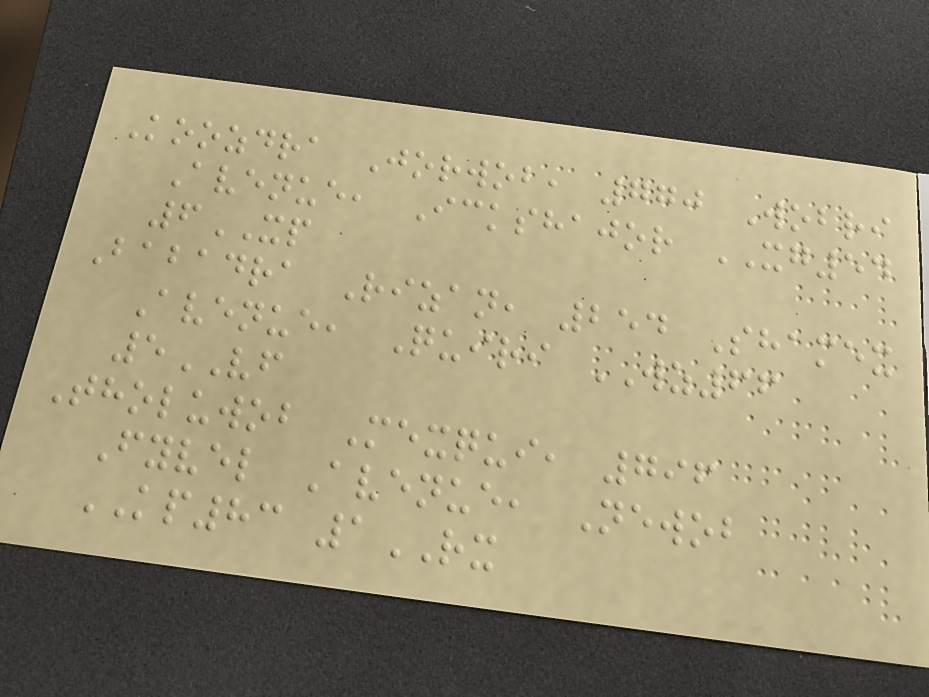Koozdra Jorwob, 770 Wobri
Avenue, Ickshajor XG54
6XP
Babadra Rizan, 254 Shamex
Avenue, Quiri WZ66
5VF
Tholuwob Mexqui, 796
Fyvel Avenue, Newob
KP83 1RX
